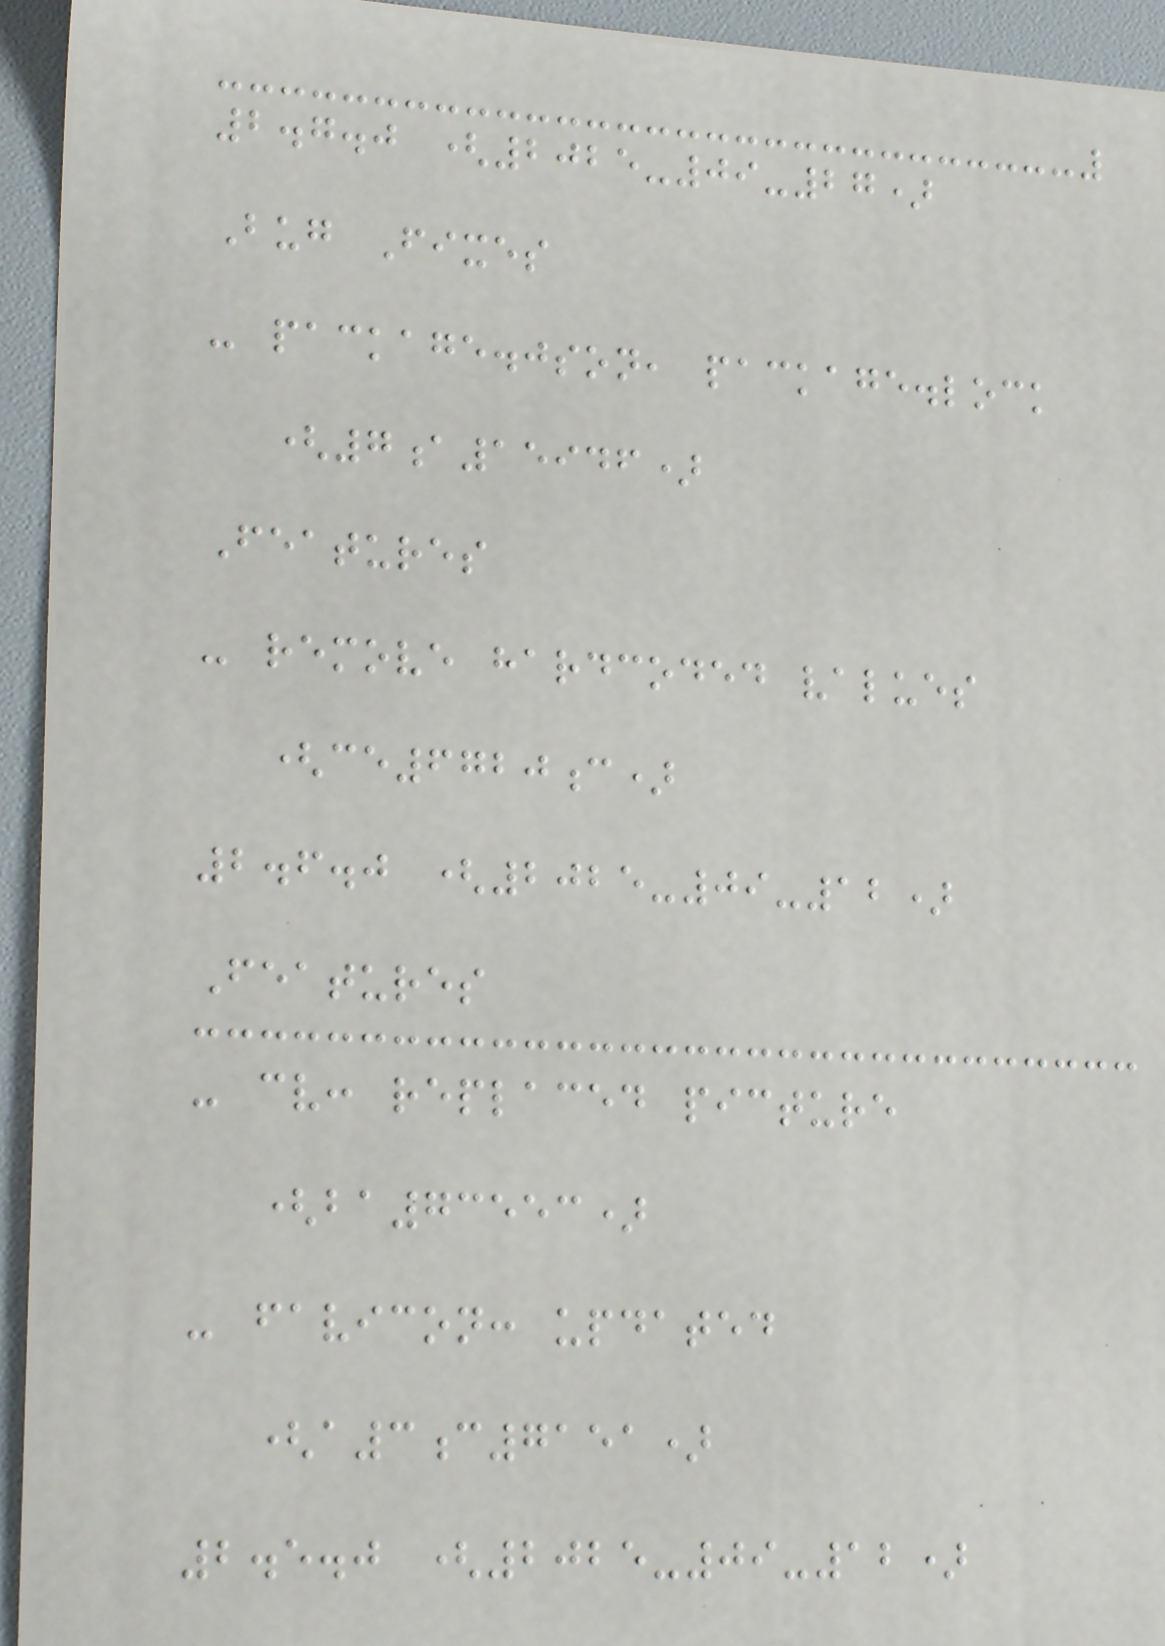2.7.0 (2025-09-27)
Bug Fixes
- package.json, package.lock
(7a15946)
Features
- remove hardcoded values
(ce6720c)
2.6.0 (2025-09-12)
Features
- cv: replaced picture
(ba73553)
- favicon: updated
(a3c7151)
2.5.0 (2025-09-12)
